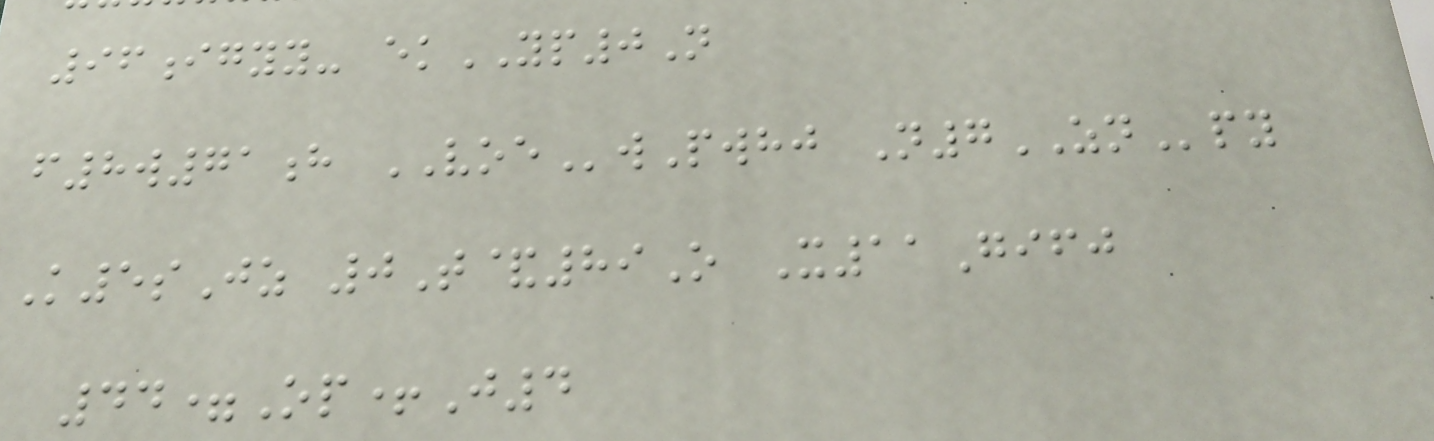96igyy- ekYP0N
f8w71h VOEwPwhj N7ZNpy
K5sJz 0T&89O X11Gifj
44=Op+J4
